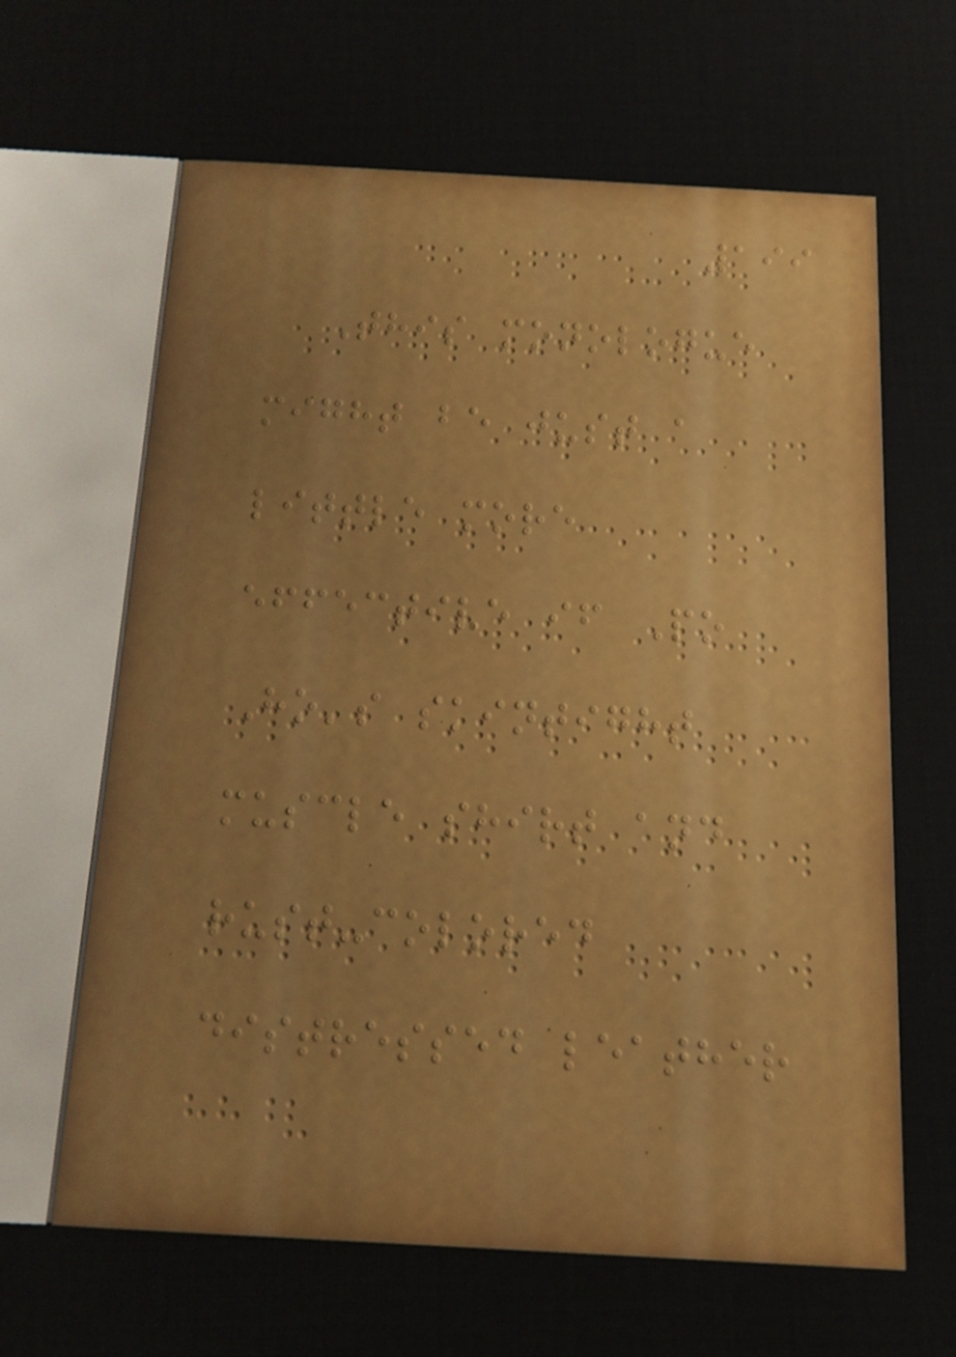199
This monologue
might be just a
little more
effective if Po
Ho's skintight
muscle shirt and
rust-colored
distressed leather
